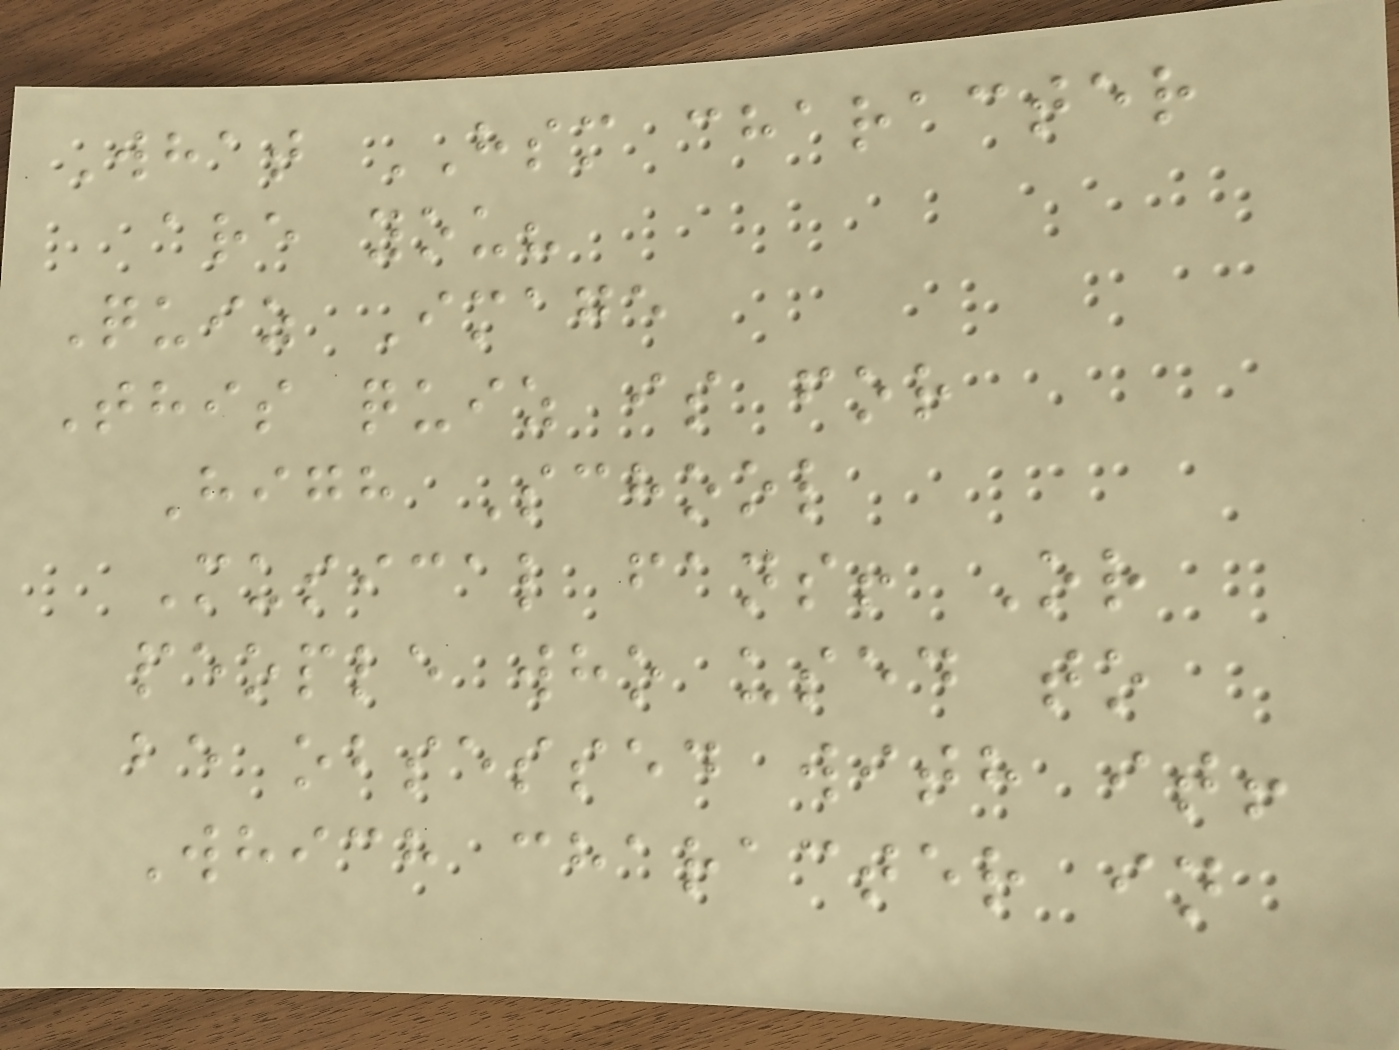What HSM character
are you?
Quiz Image
This quiz is for
High School
Musical fans! Or
people who used to
be obsessed with it!
Which character in
